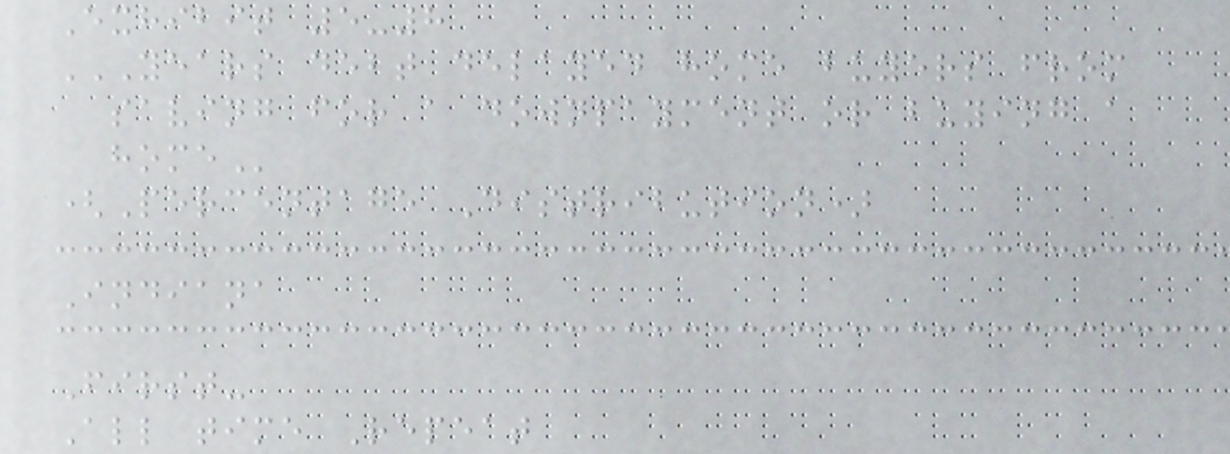Exhibit 5-8
YEARS DEBT DELAYED HOME BUYERS FROM
SAVING FOR A DOWNPAYMENT OR BUYING A
HOME
(Percentage Distribution)
Indiana
First-
All time Repeat
